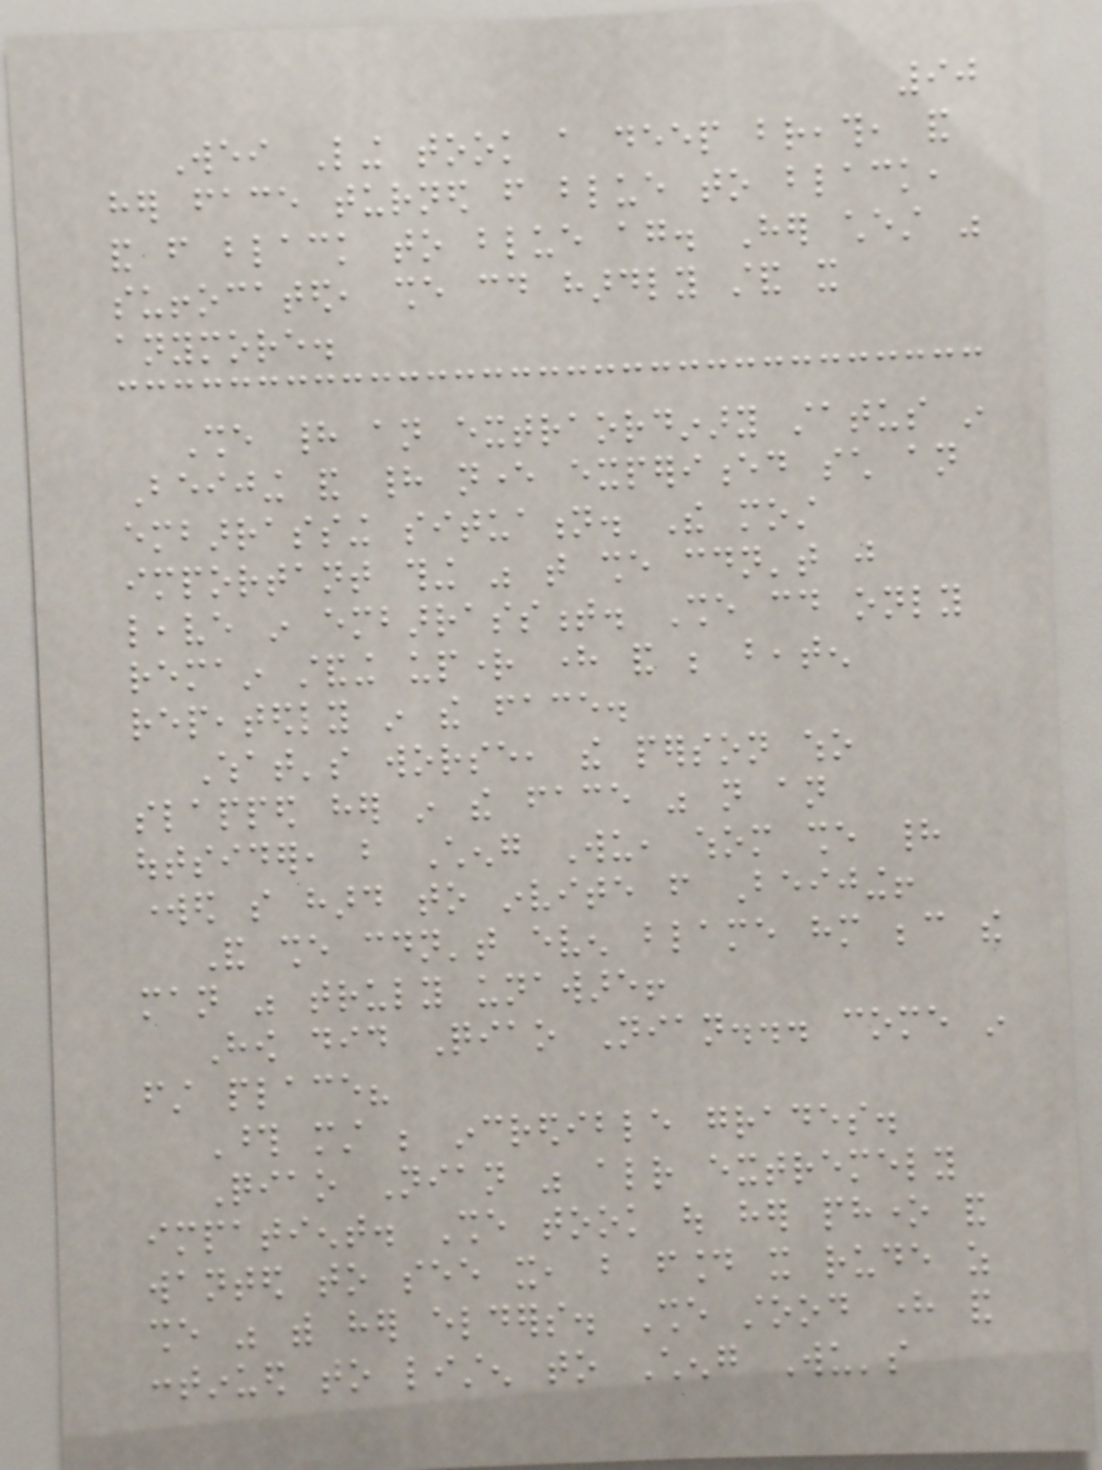90
Wei Ling took a deep breath, and
her face turned from blue to black,
and from black to blue again. Her chest was
suffocated, she could hardly stand it
anymore.
She had an extraordinary status in
Beijing and had never experienced such an
embarrassing situation. The most
important thing was that she couldn't just
leave in embarrassment. She could only
remain standing upright here and be beaten
repeatedly in the face.
What's worse, the person who
slapped her in the face was not an
outsider, but Cheng Wu, whom she had
worked so hard to invite from Beijing!
And she couldn't even blame him because the
man was truly unaware!
How did Qiao Nian... come in
first place?
Those must be incredible grades.
Qiao Nian was already extremely
impatient. She took out her phone and
wanted to see it, but found it rude as
she was with her elders. She stood here and
continued to listen to Cheng Wu's
